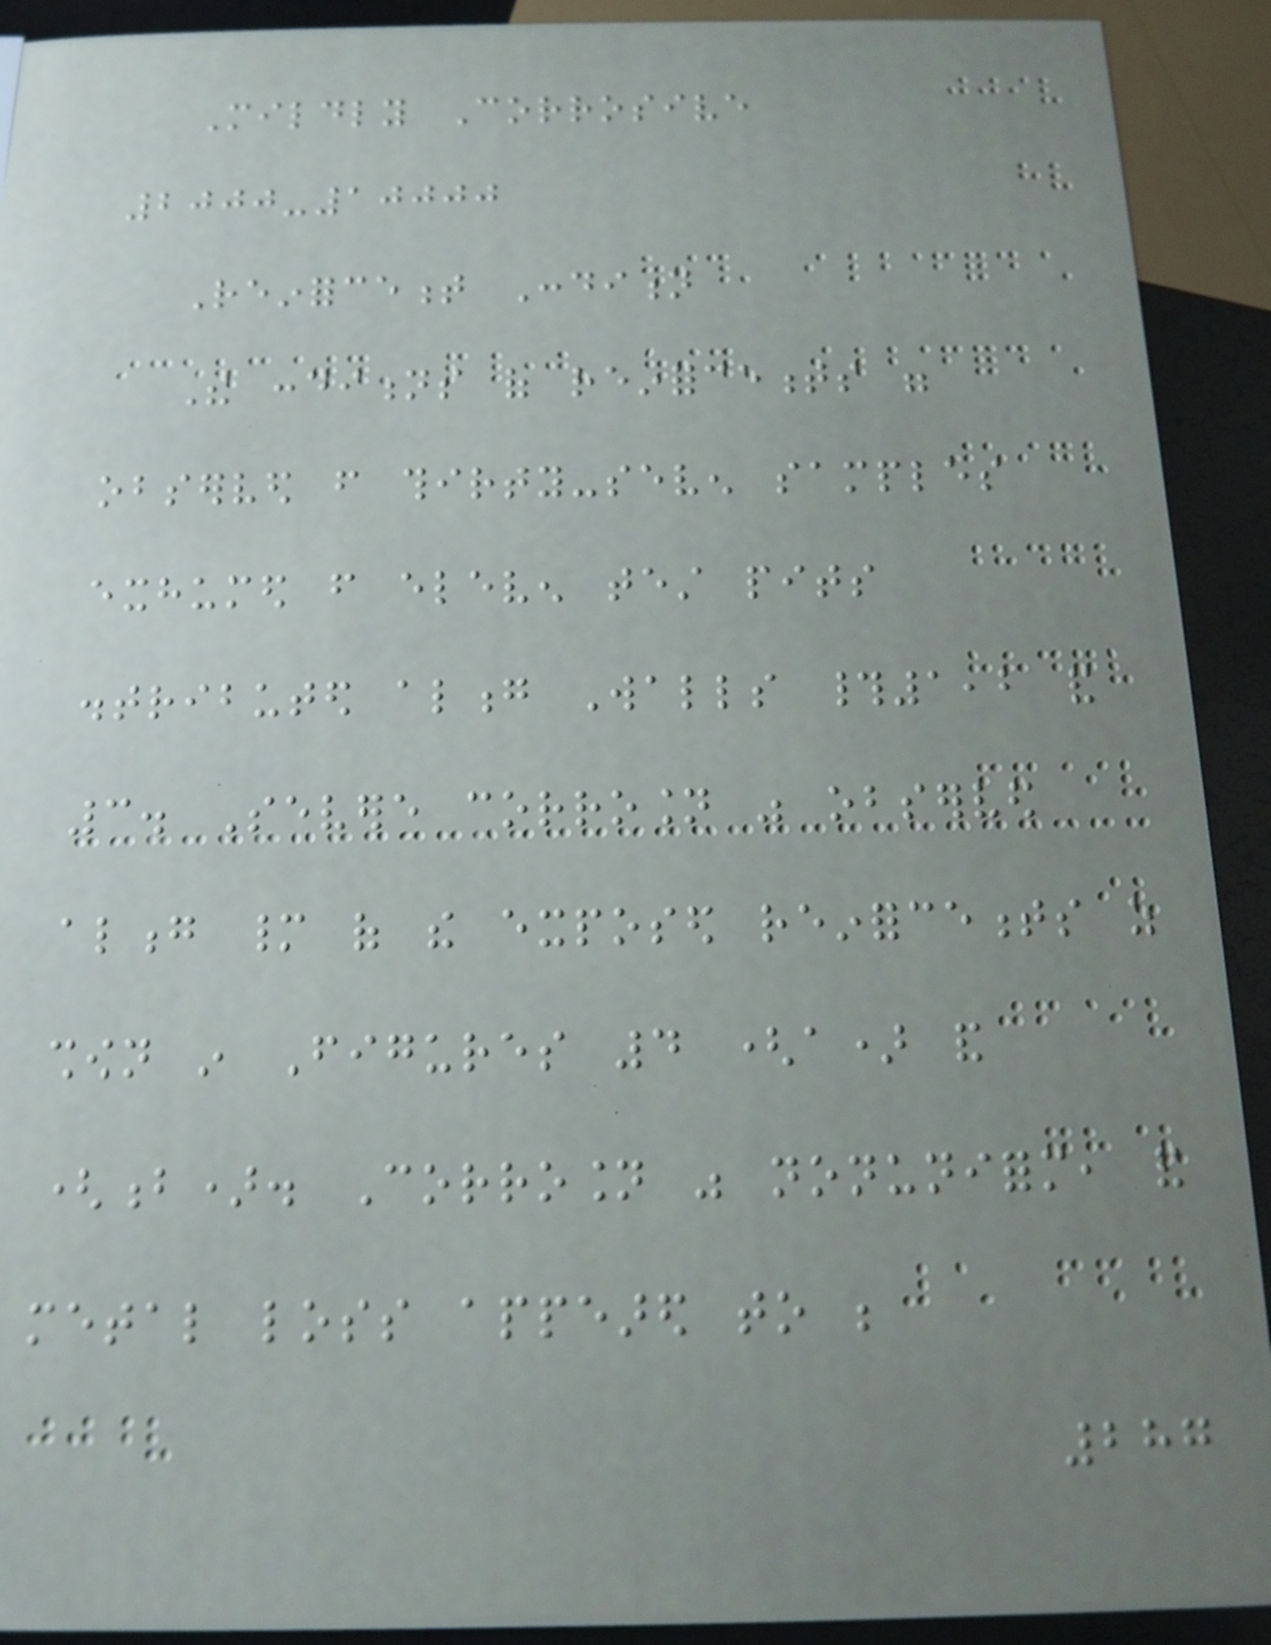Mildly Corrosive
2000-10000
Reinforcement Condition
The conditions of reinforcements were
observed from thirty-seven samples
exhumed from eleven test pits
distributed along Walls #1,2 and
3. Severe corrosion was observed
along many of the exposed reinforcements as
shown in Figures 4 (a) and
(b). Corrosion was nonuniform, and
metal loss appeared to be
287
